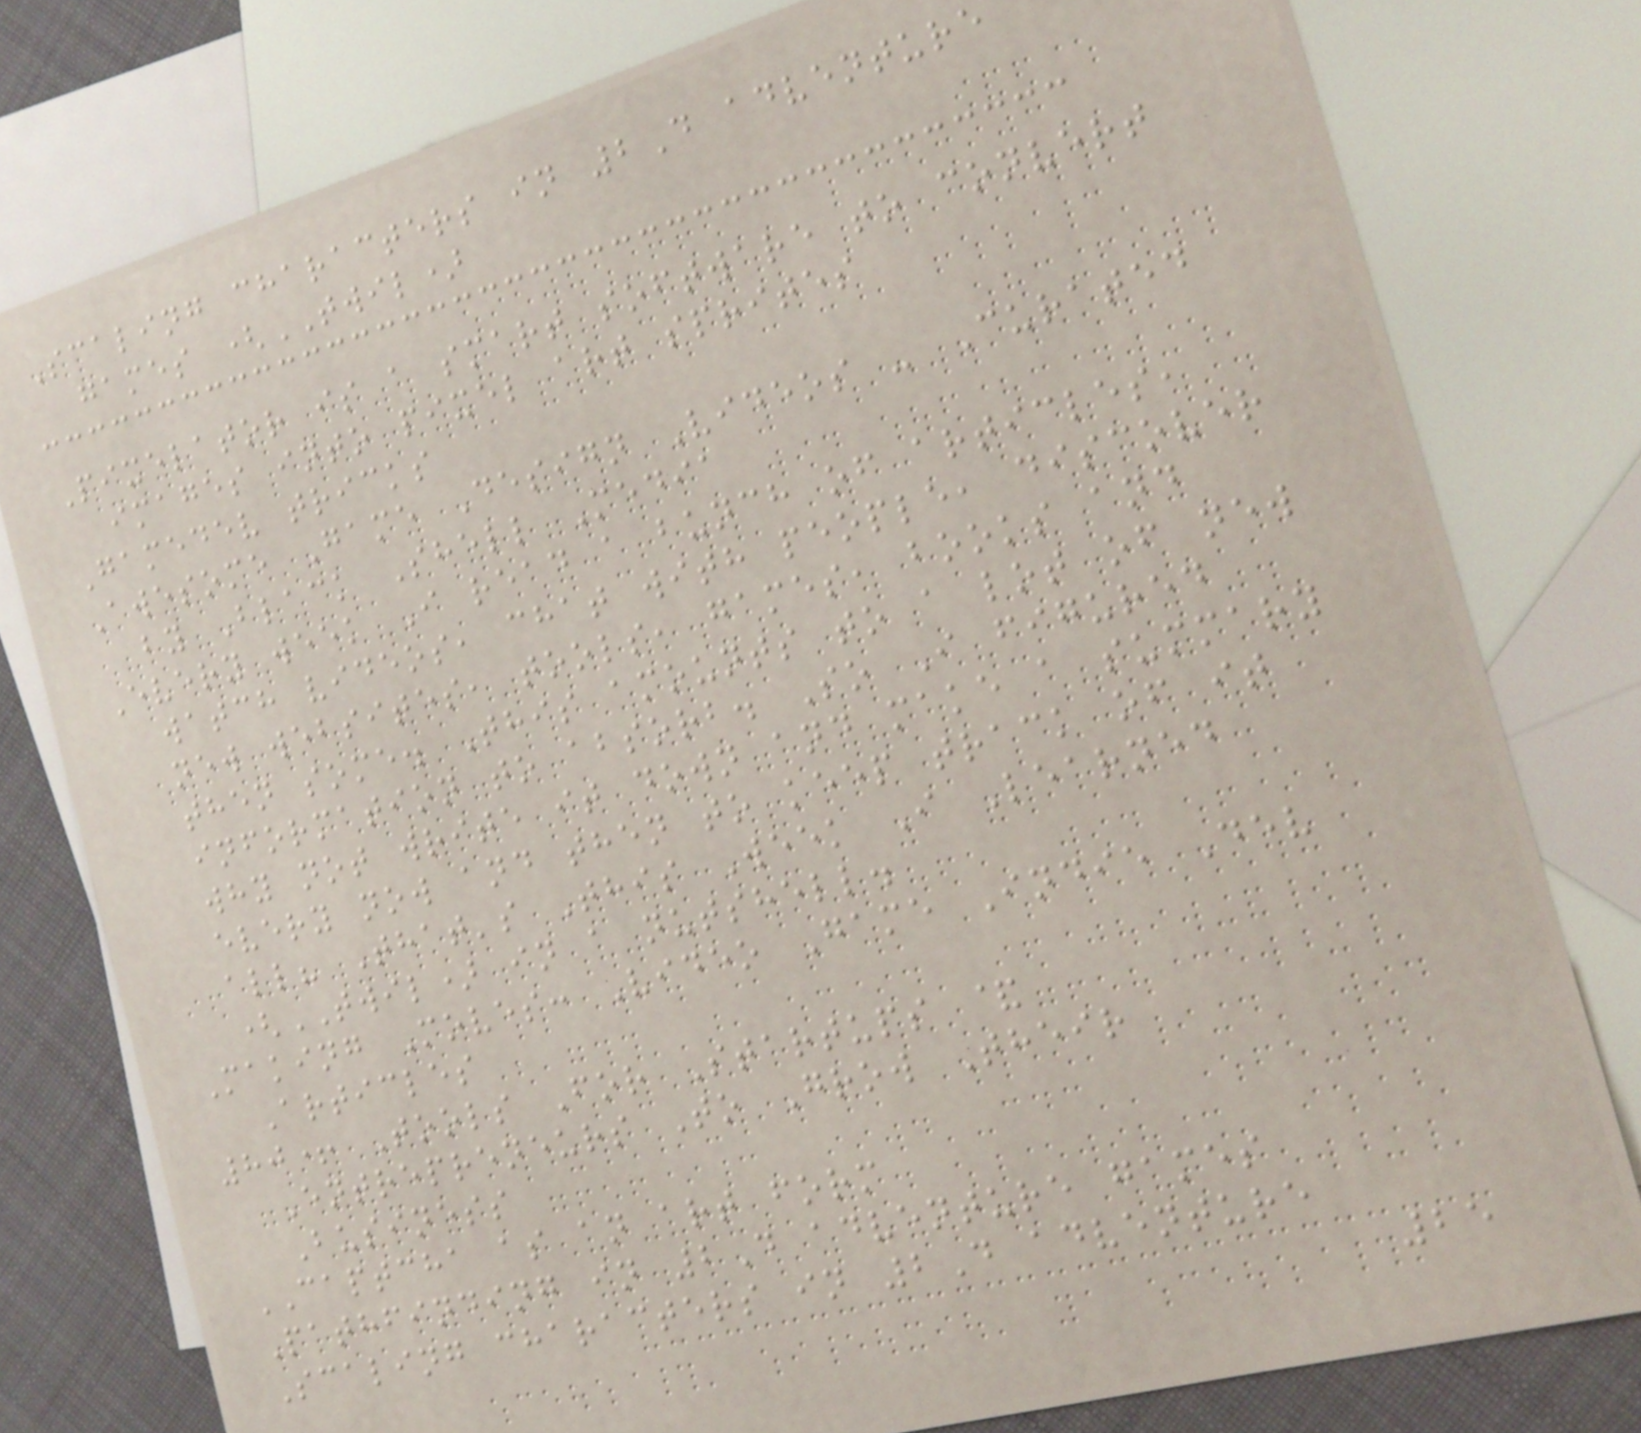Scaling characters in 2D adventure
games (TWIL)
Pixelator is a smart software to convert
images into pixel art sprites
Gamedev tricks
Awesome Game Design Videos - Curated
by Black Shell Media
Every week I read a bunch of articles,
watch videos, chat with people, discover
new websites, tools, games, books and
then some. This amounts to a lot of new
information to absorb. So I figured
why not write it down and make a summary
every now and then to keep track of it
all? That's This Week I Learned
(TWIL) in a nutshell.
Making Moves: Video Game Indie Dev
Articles
80+ Tools For Startups &
Entrepreneurs To Grow Their
Business
CAPTCHA as an art form
Pathfinding in 2D adventure games
Scaling characters in 2D adventure
25
